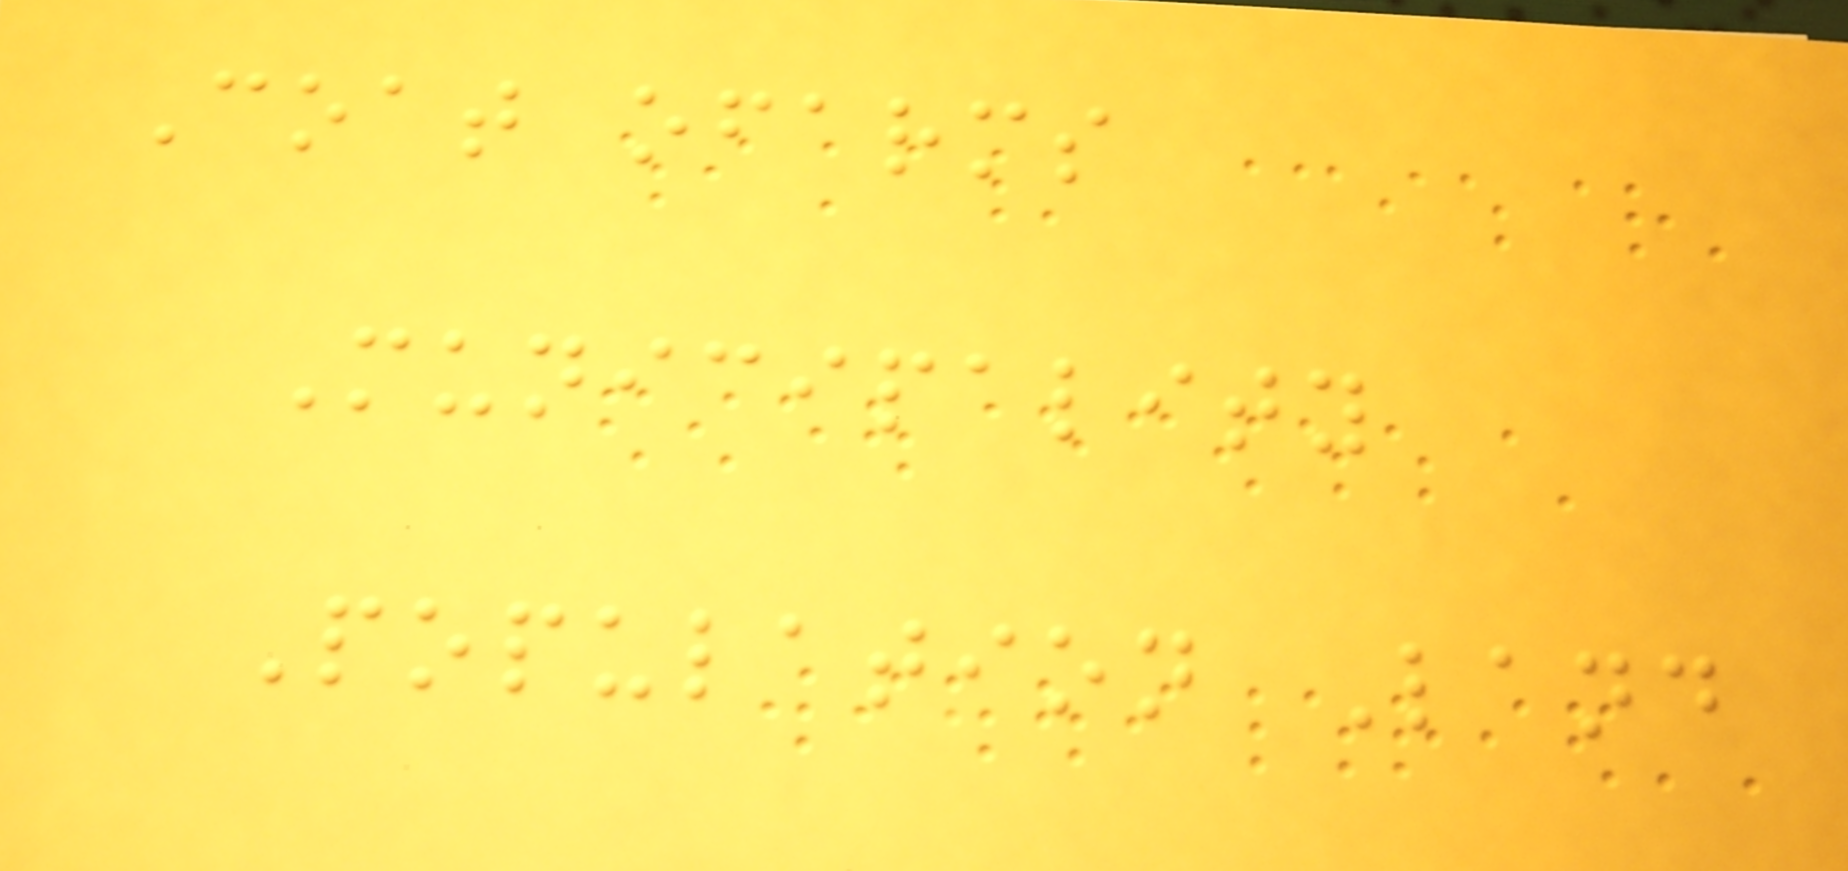Coat ofarms
Municipality
Population Land
